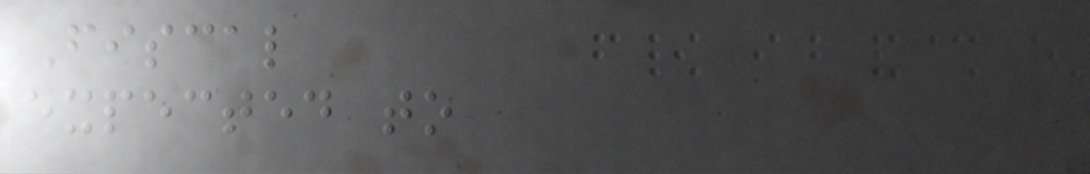Fiscal
expected to
